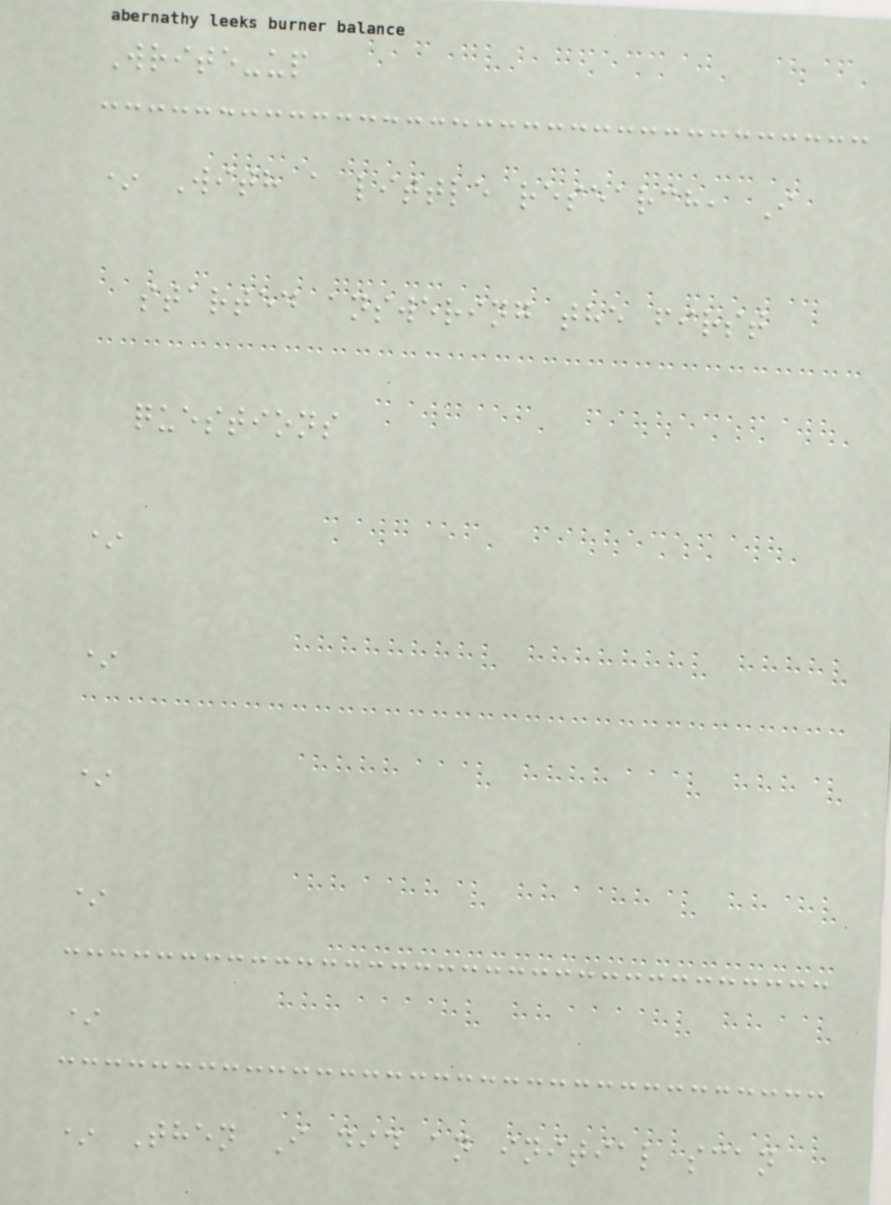Write-up
* With a little research, I
started answering the first
questions
*
*
*
*
*
* Then I did an initial scan
